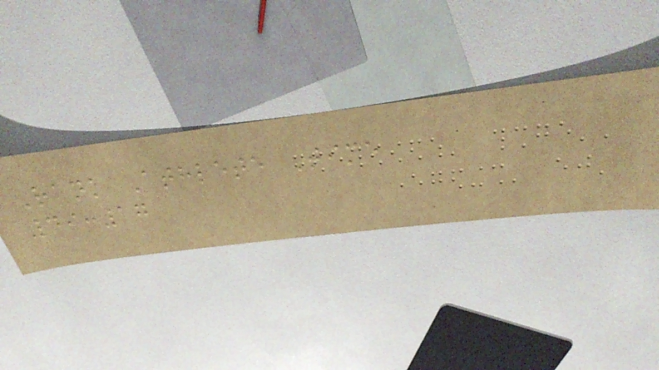Rank Athlete Time
49:17
